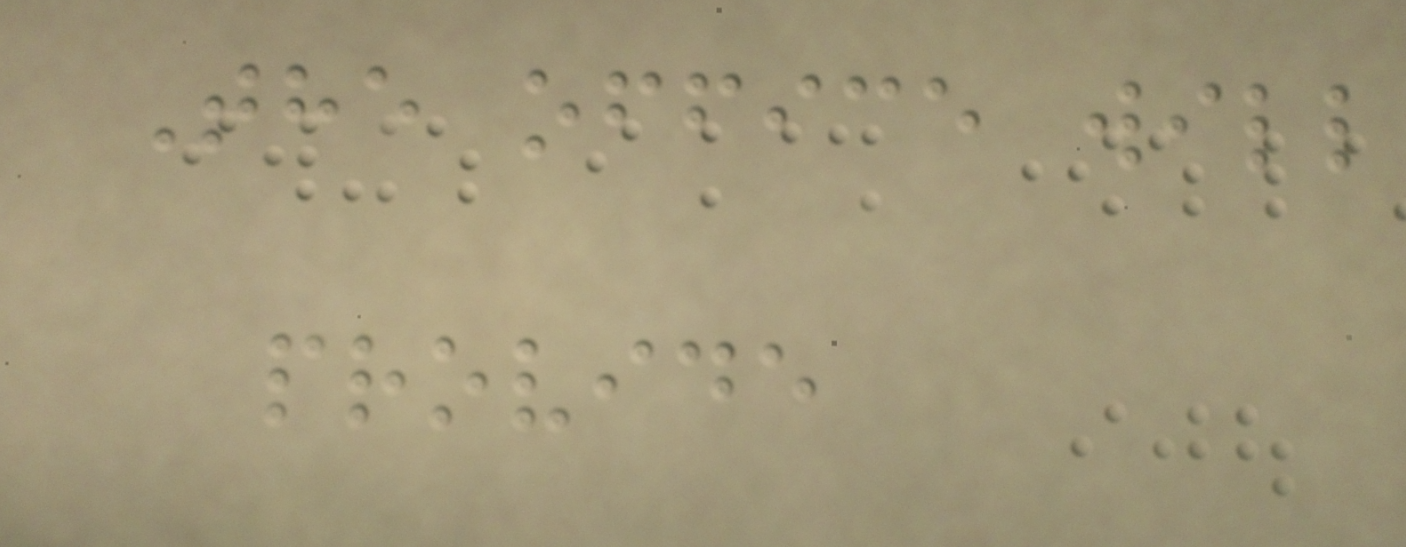The office will
provide
